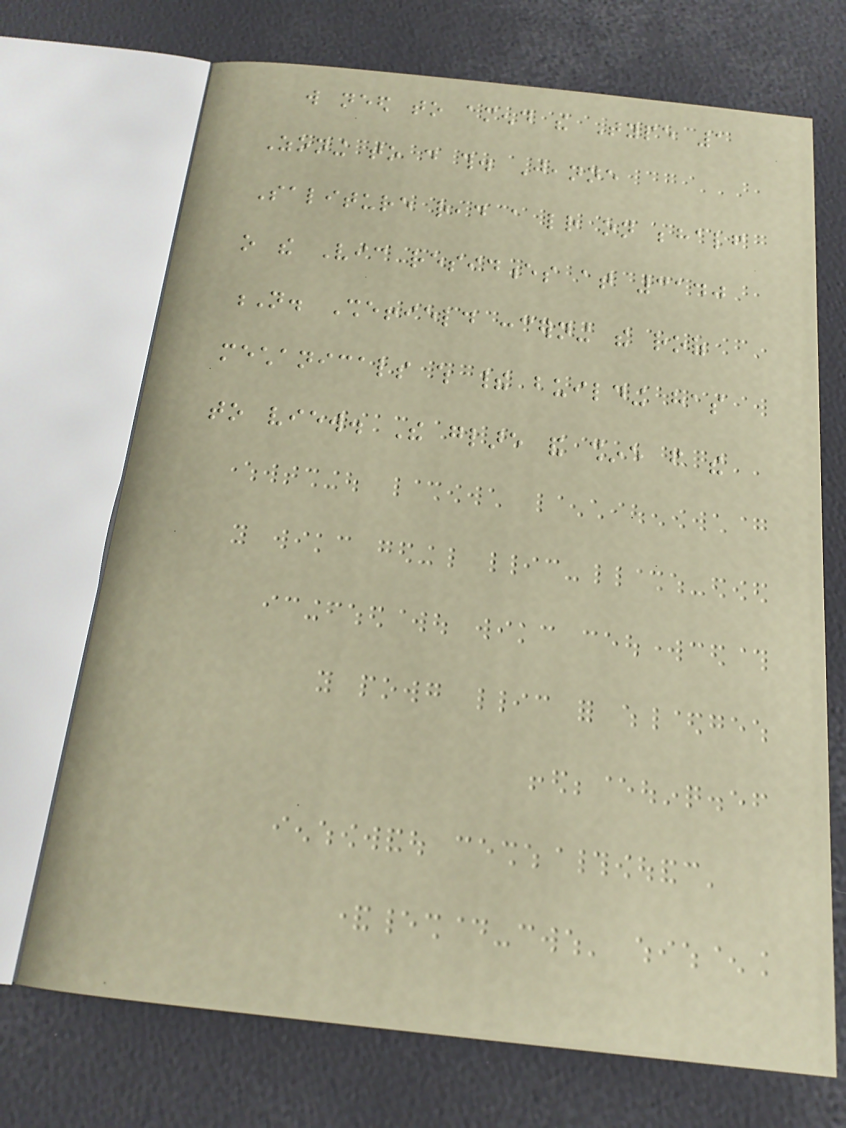will need to amend the Type 1
Zoning to do this. Jeanne
Saliture read a letter on behalf
o the Vic residences at 3140
N. Sheffield concerning the roof
mechanicals which their building has
to view. The glare and shine from the
